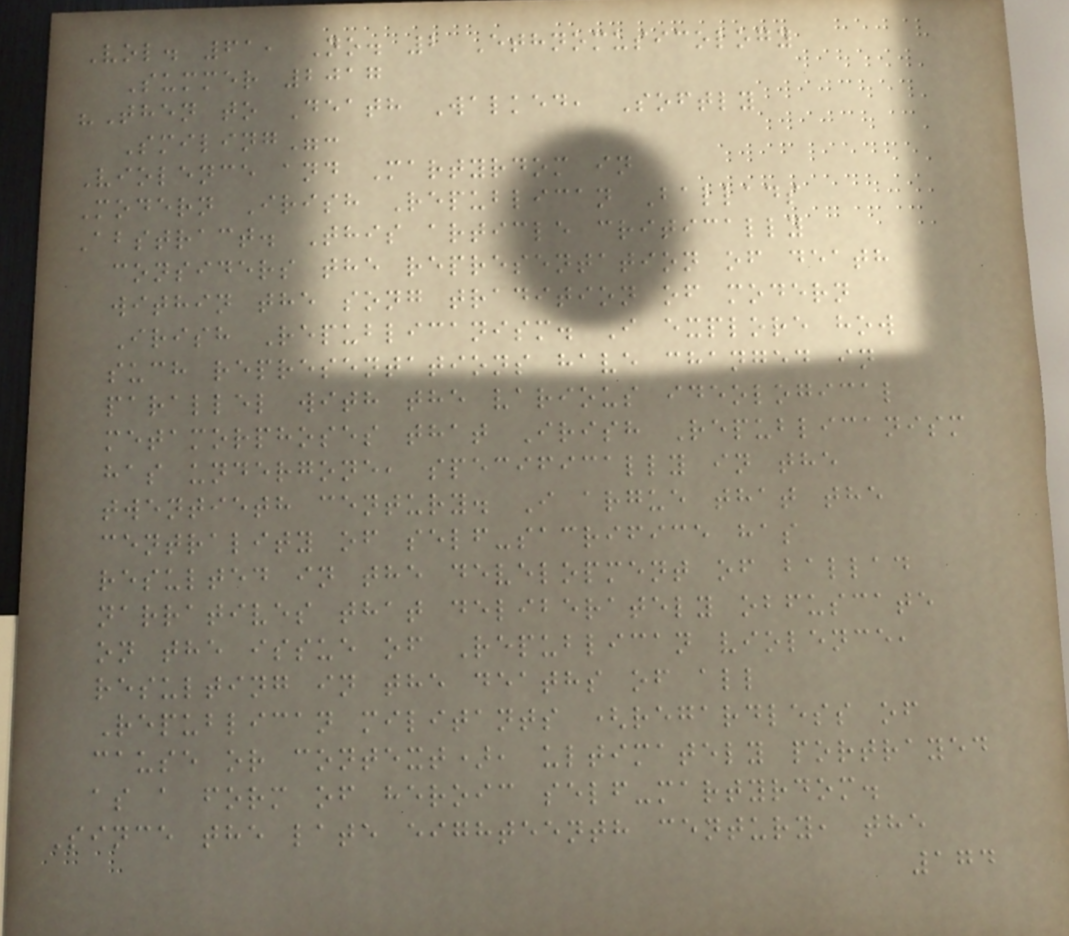Vol. 61, No. 2 Ethnomusicology
Summer 2017
"Then to Death Walked, Softly
Smiling":
Violence and Martyrdom in
Modern Irish Republican Ballads
Abstract. This article critically
considers the representation of death
within the song tradition of modern
Irish Republicanism. I explore how
such representations have changed in
parallel with the various ideological
metamorphoses that Irish Republicanism
has undergone, specifically in the
twentieth century. I argue that the
centrality of self-sacrifice has
resulted in the development of ballad
narratives that deliberately obfuscate
on the issue of Republican violence,
resulting in the deaths of all
Republican militants (regardless of
cause or context), ultimately portrayed
as a form of heroic self-martyrdom.
Since the late eighteenth century, the
174
